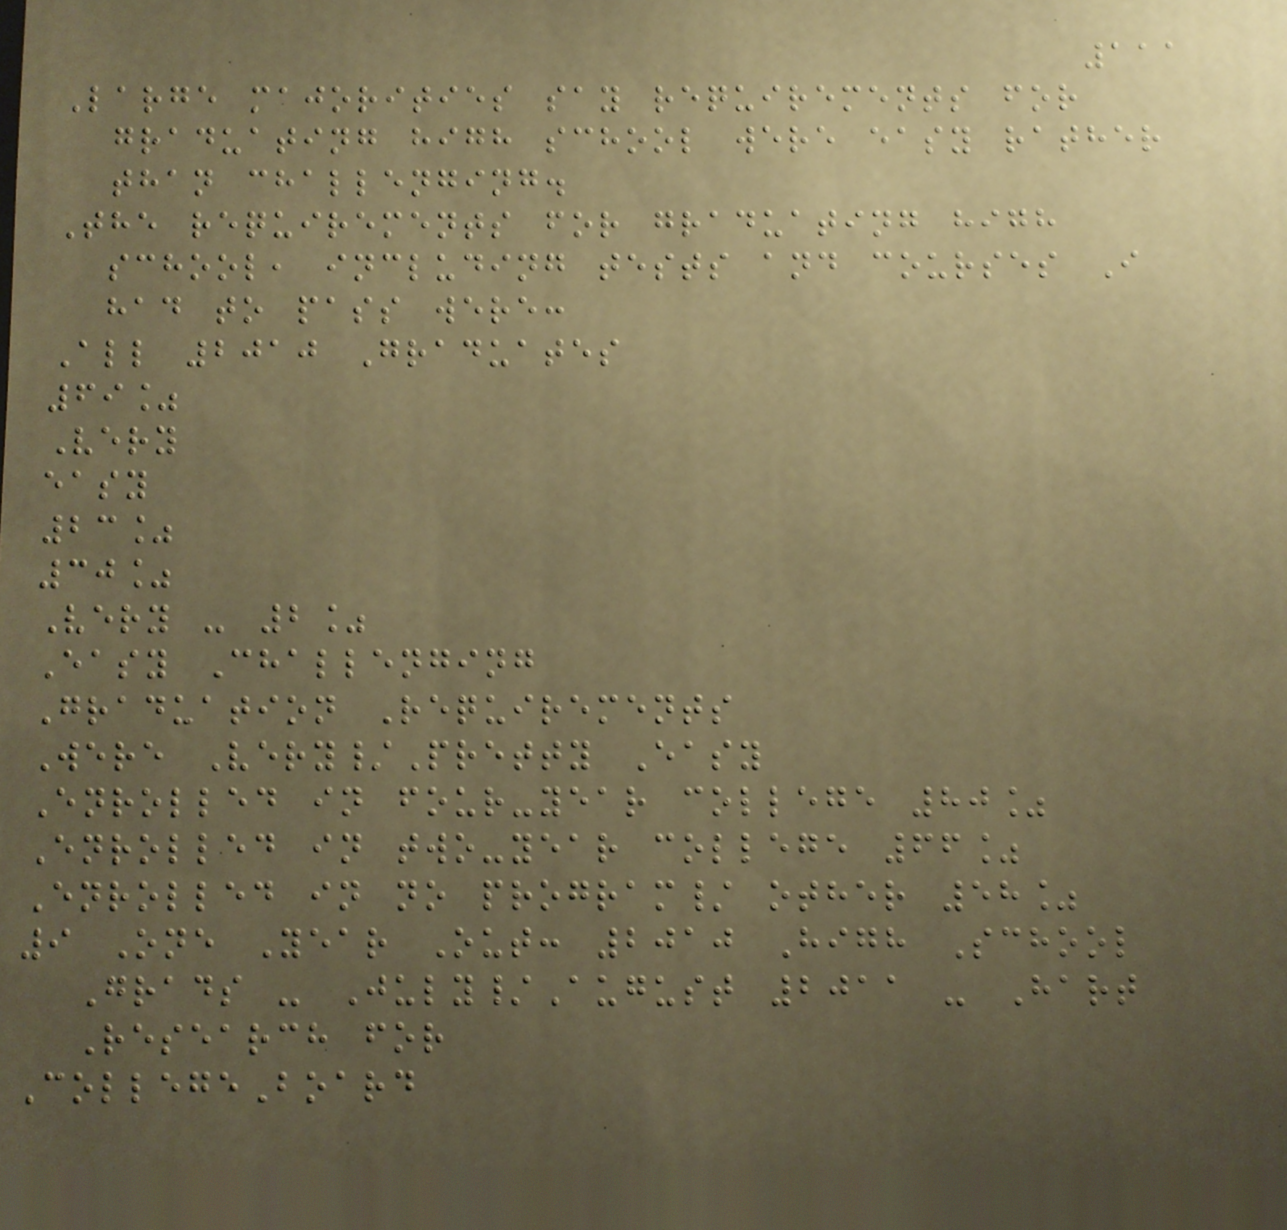111
Large majorities say requirements for
graduating high school were easy rather
than challenging.
The requirements for graduating high
school, including tests and courses I
had to pass were:
All 2010 Graduates
69%
Very
easy
23%
30%
Very - 2%
Easy Challenging
Graduation Requirements
Were Very/Pretty Easy
Enrolled in four-year college 80%
Enrolled in two-year college 66%
Enrolled in no program/ other 58%
9 One Year Out: 2010 High School
Grads - July/August 2011 - Hart
Research for
CollegeBoard
